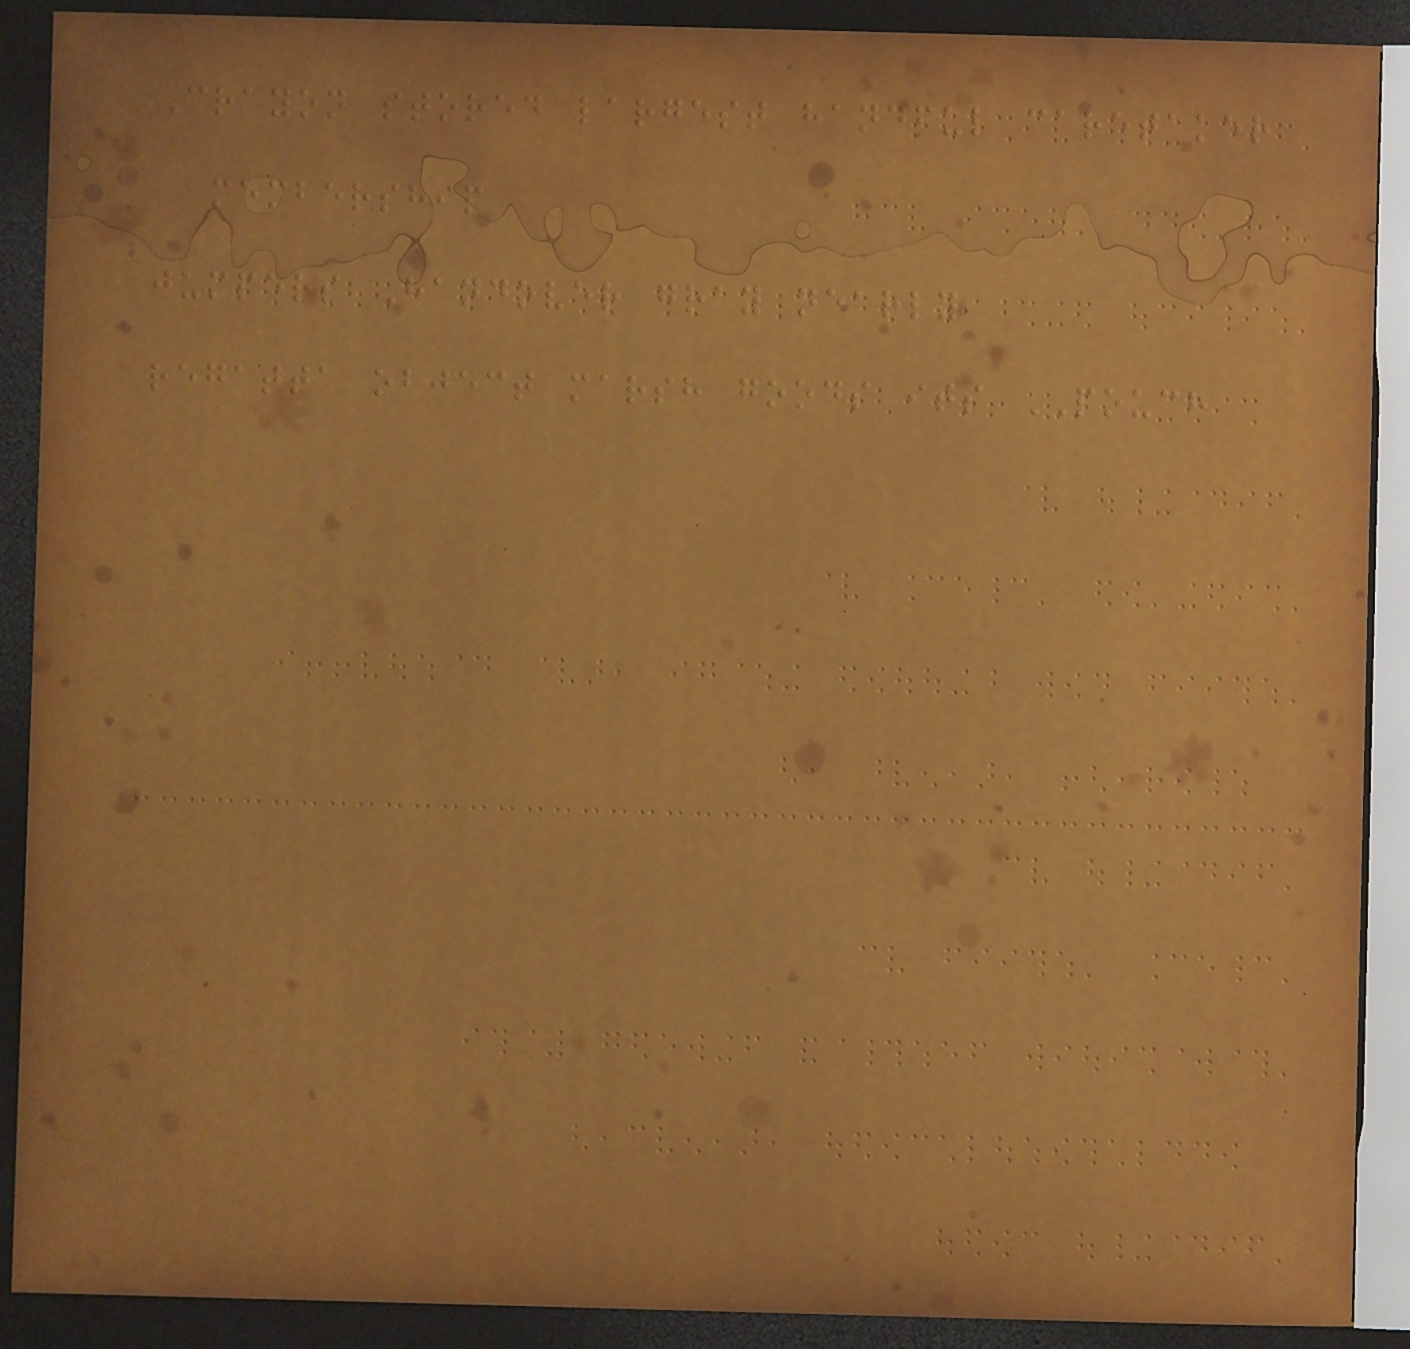Crayon stored largest handful caretaker
membership
jumpers Handover gray nearly
regatta object marsh goods its POUCH
